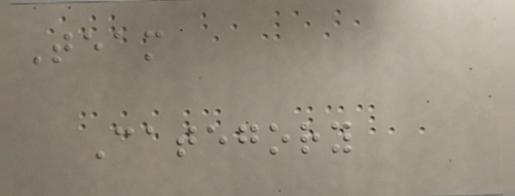Team
Category
